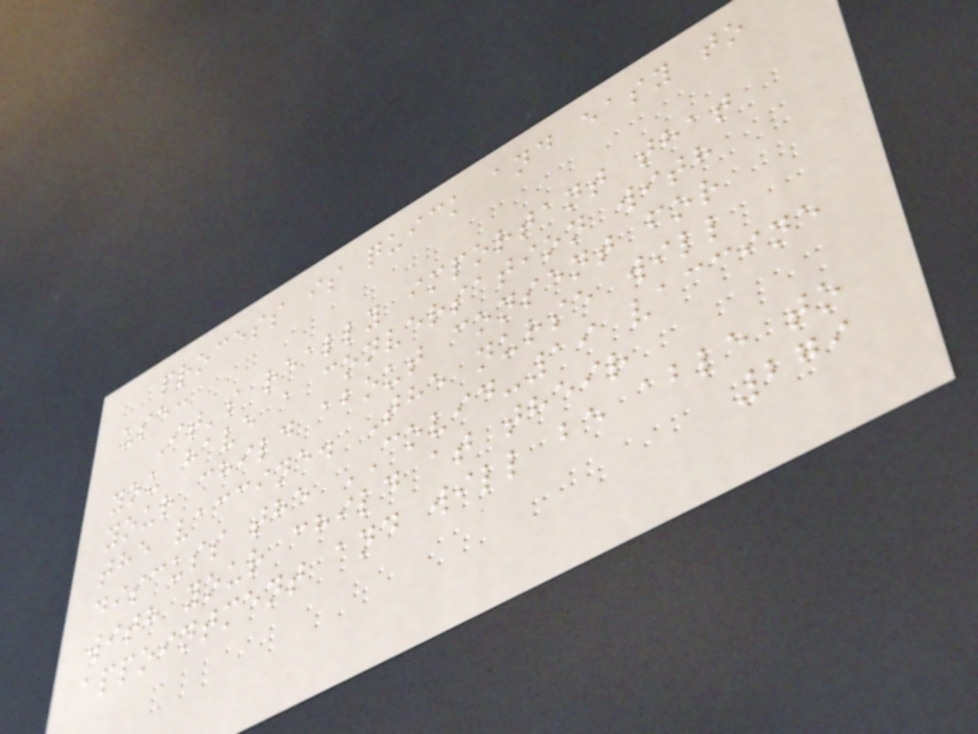process is quick and easy to
use:
It's really important that
you have a conversation with
your child about consent for
the vaccine. The nurse will
discuss the COVID-19 vaccine
with your child at their
appointment and will be able to
279
